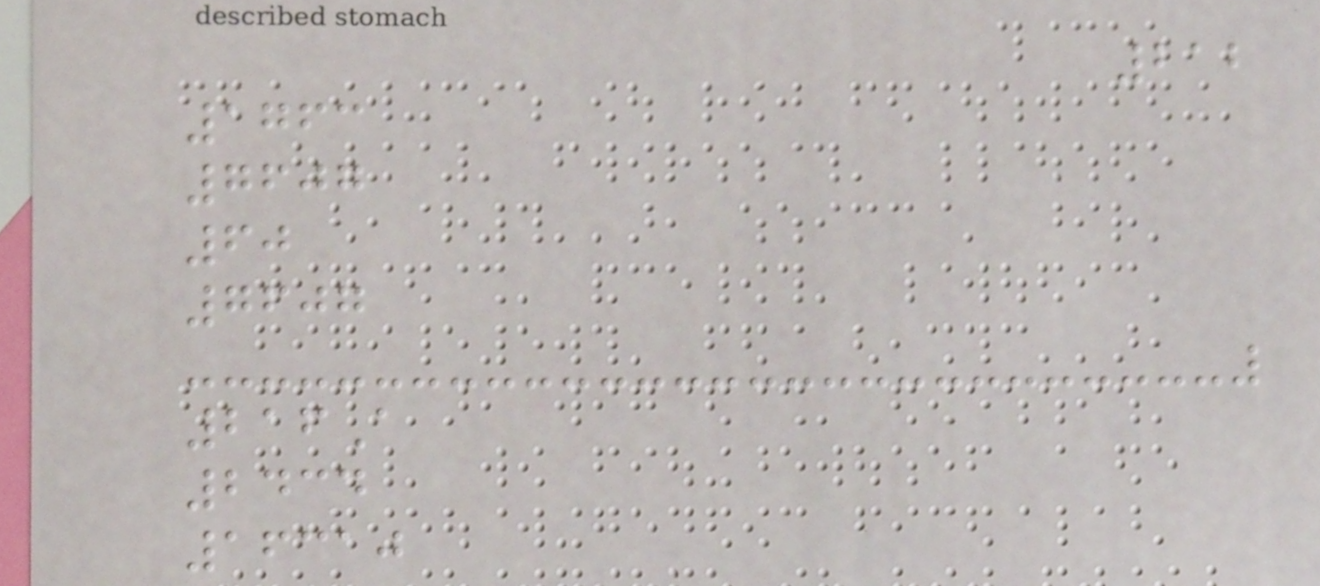212
1763
7607
60
7607
216A
2434
16310
